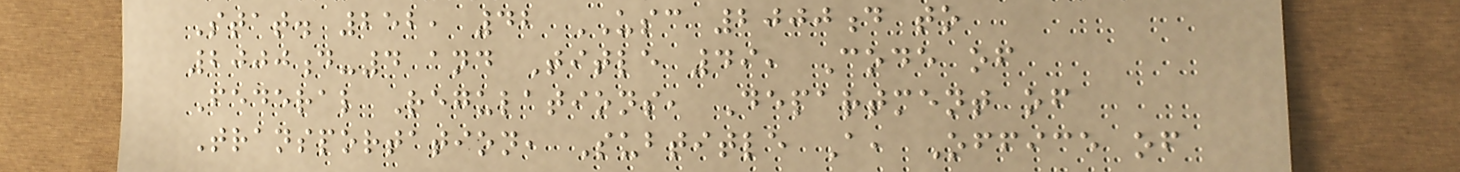Stat. 252, 42 USC 2000d to
2000d-4 and Title 49, Code of
Federal Regulations, Department of
Transportation, Subtitle A, Office of
